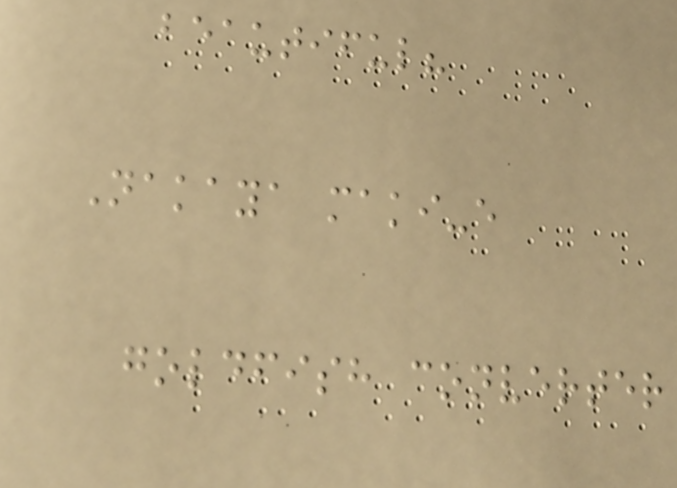beautiful?
Nakaya maki-e
goldfish converter
